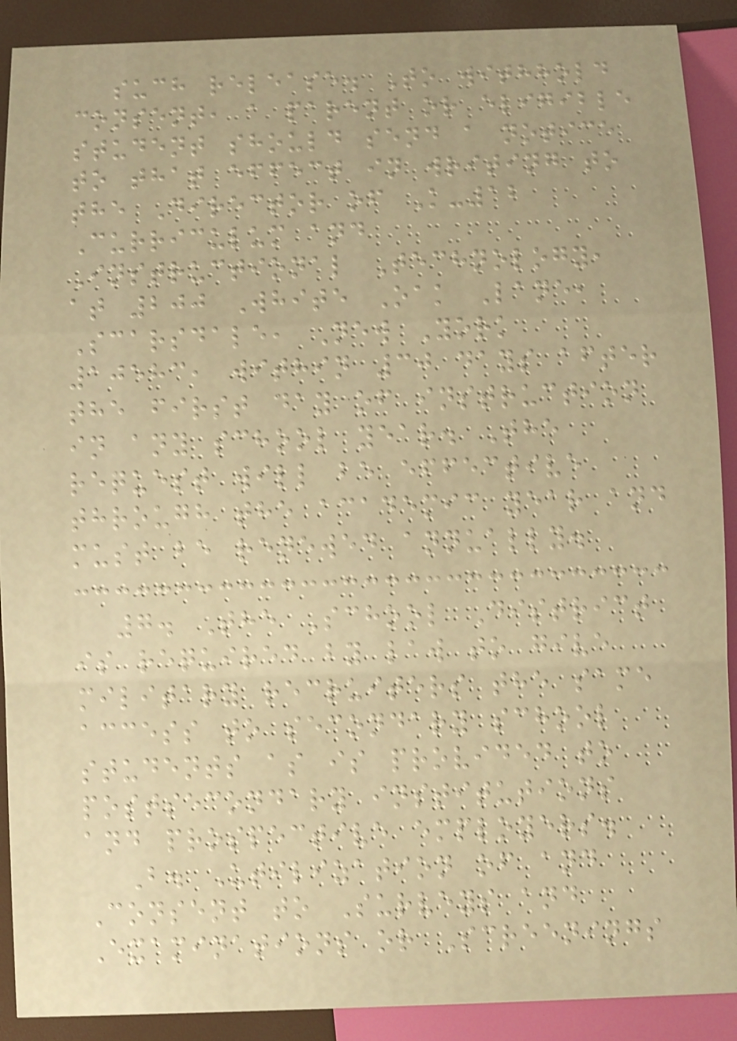such release. To withhold
consent, a parent or eligible
student should send a notice
to that effect in writing to
the Director of K-12
Curriculum and
Instructional Technology,
at 200 White Oak Lane,
Scarsdale, New York
10583, within 30 days after
the first day of instruction
in any school year. The
request will be effective
through the academic year and
must be renewed annually.
7. The School District
is required by law to give
military recruiters the same
access to secondary school
students as is provided to
postsecondary institutions
and prospective employers.
B. Utilization of and
Consent to Surveys and
Examinations or Screenings
